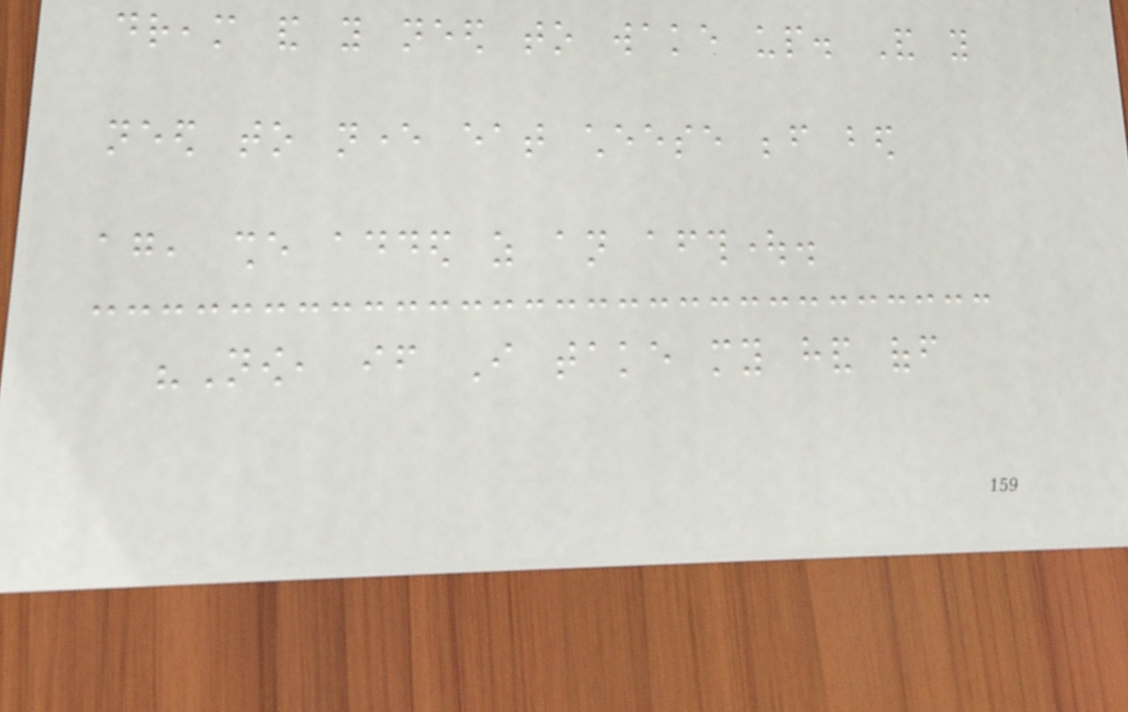dream and you need to wake up. And you
need to never eat cheese before bed
again, she added as an afterthought.
"Now, if I take my hand off
